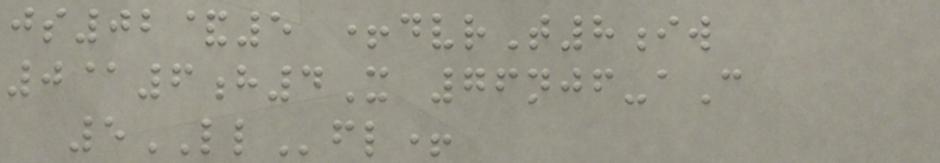js02&5 +dvrT8iw
0@6h4X 76njf-aC
5LLfl+
